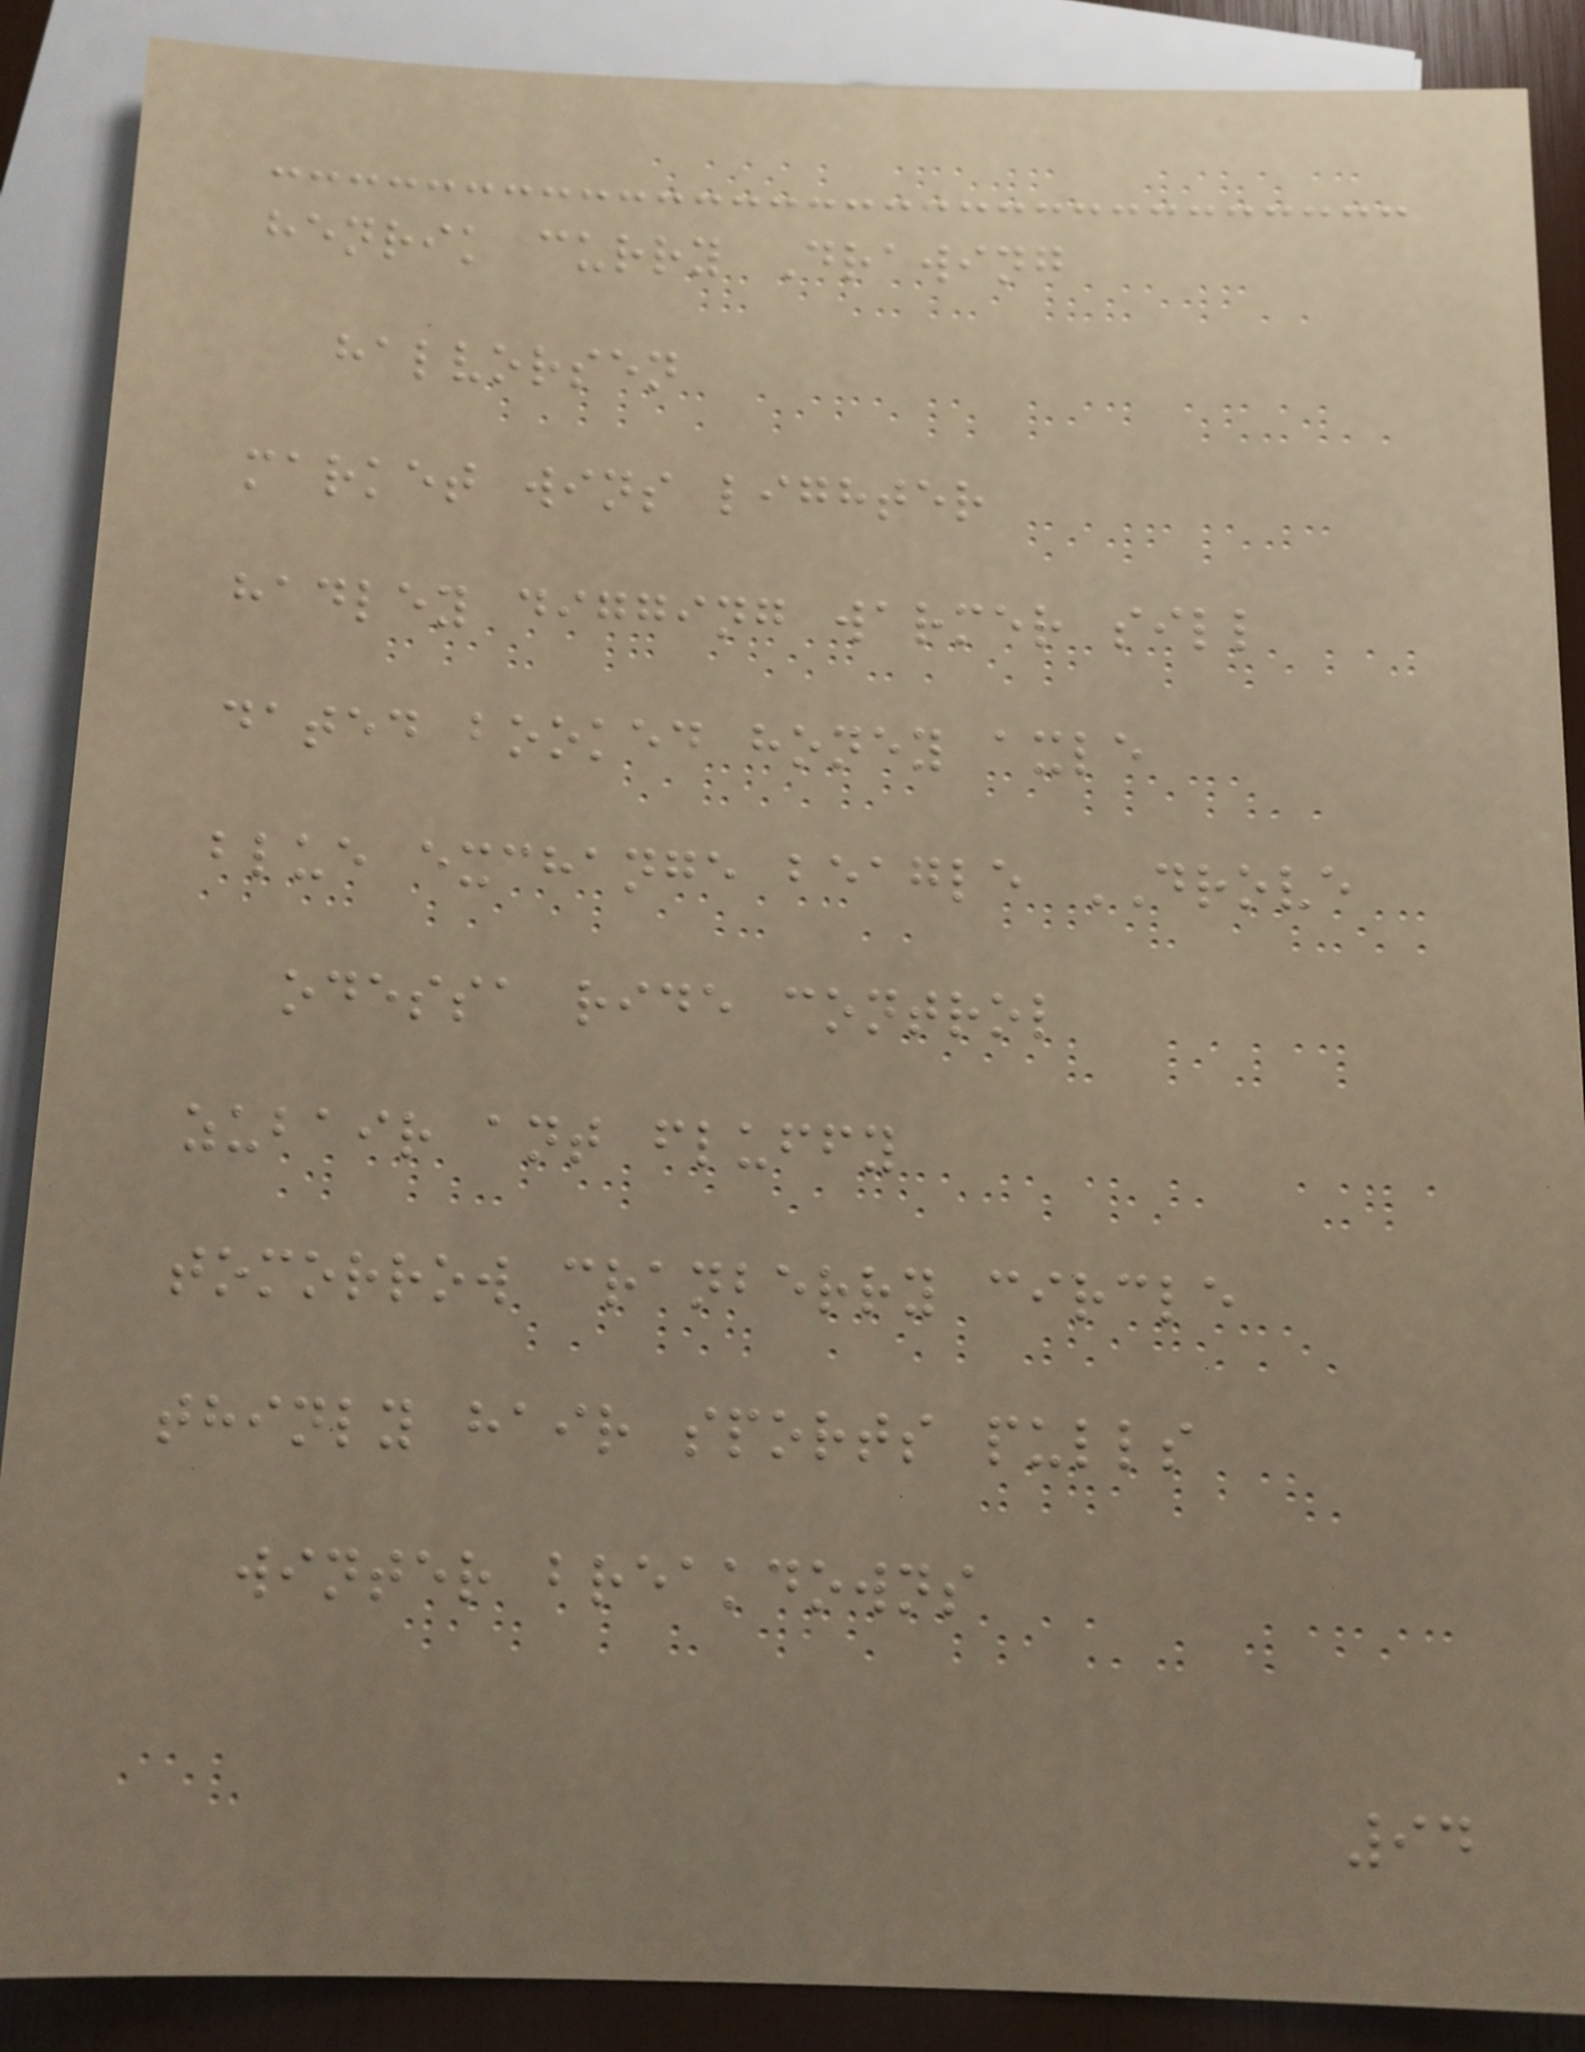henrik curry Drawing
halvorsen
market wins lighter
hadley digging warmer sill
dated booked honey axle
blue exchange beagle DROVE
odessa ride control
zubair ant fluffy
tomorrow cranberry circle
thinly hair sports pulls
winter breakdowns
94
